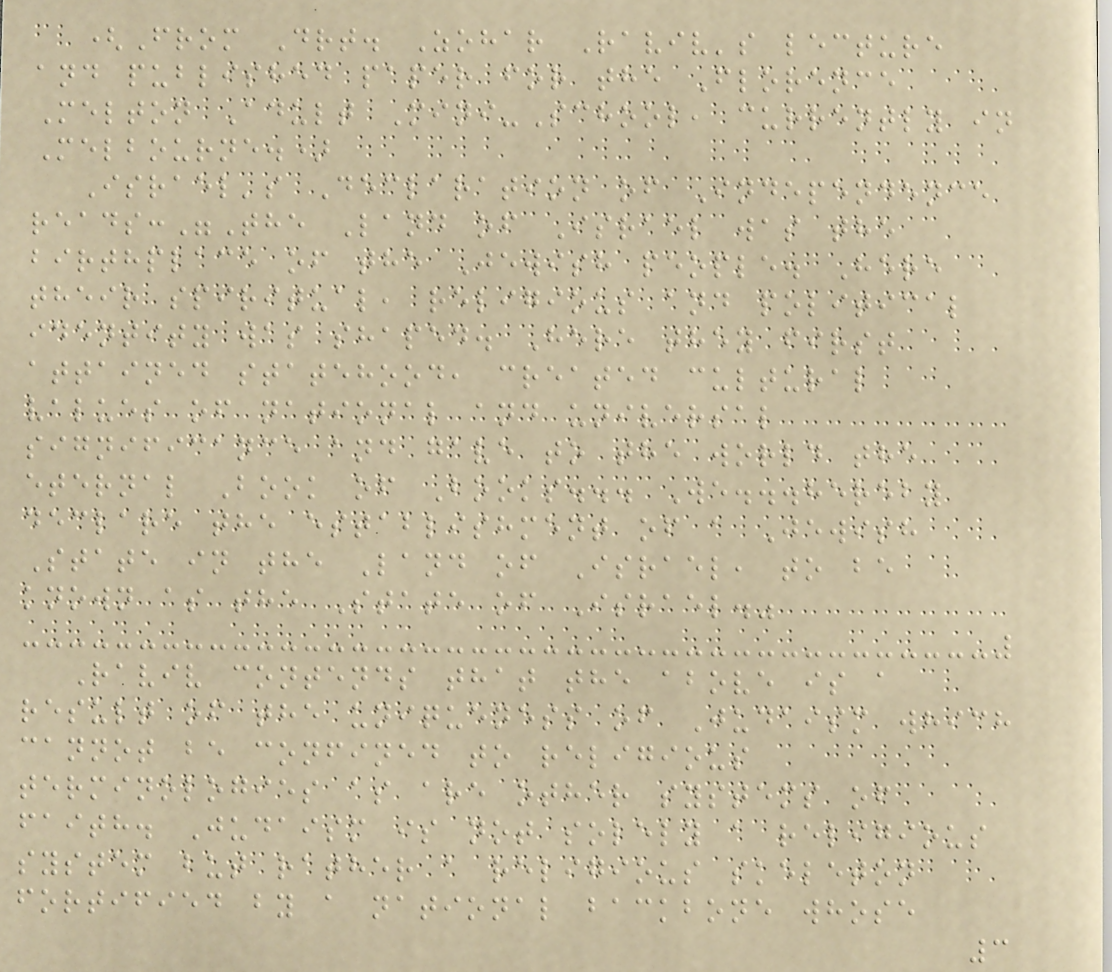(From Drt. Zohar Raviv's lecture
and published paper for the Florence
Melton Adult Mini-School, currently in
Melbourne.)
Israel's Declaration of Independence
reads:"The Land of Israel was the
birthplace of the Jewish people. Here
their spiritual, religious and political
identity was shaped. Here they first
attained statehood, created cultural
values of national and universal
significance and gave to the world the
eternal Book of Books... We...hereby
declare the establishment of a Jewish
State in the Land of Israel, to be
known as the State of Israel."
Raviv contends that the above is a
result of the uniqueness of Judaism which
cannot be confined to religious
terminologies as are other systems of
faith. Judaism is not solely a religious
system but rather a religious skeleton
fortified by a national backbone whose
3
